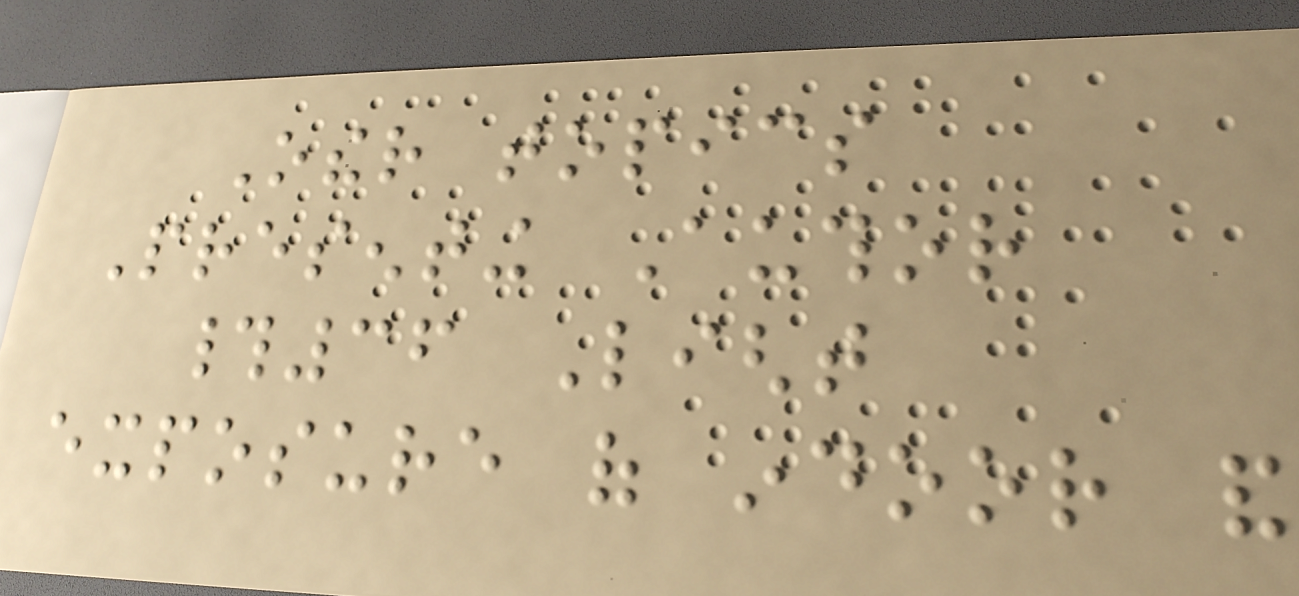Other topics
Presenting Author
#36 Light
exposure of indoor and
